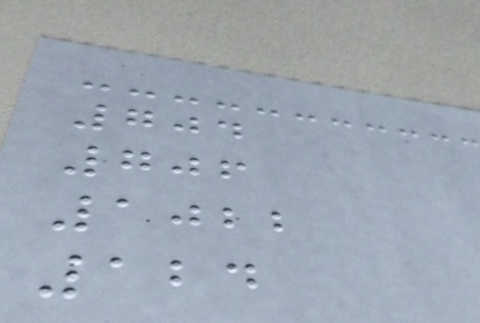704
706
1022
124
